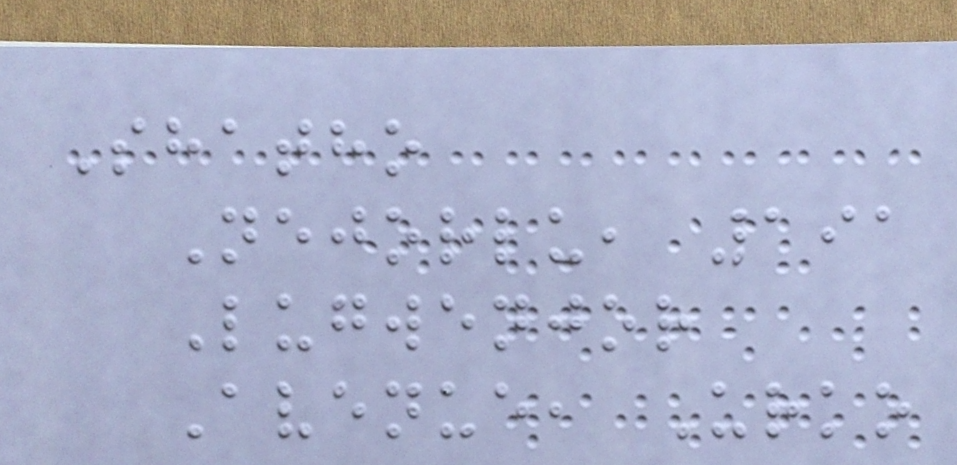Shatho
Nejorlu, 191
Lugwenjor
Avenue, Urko
